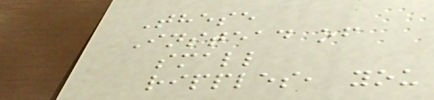These
Instead of
small
ripples, you
